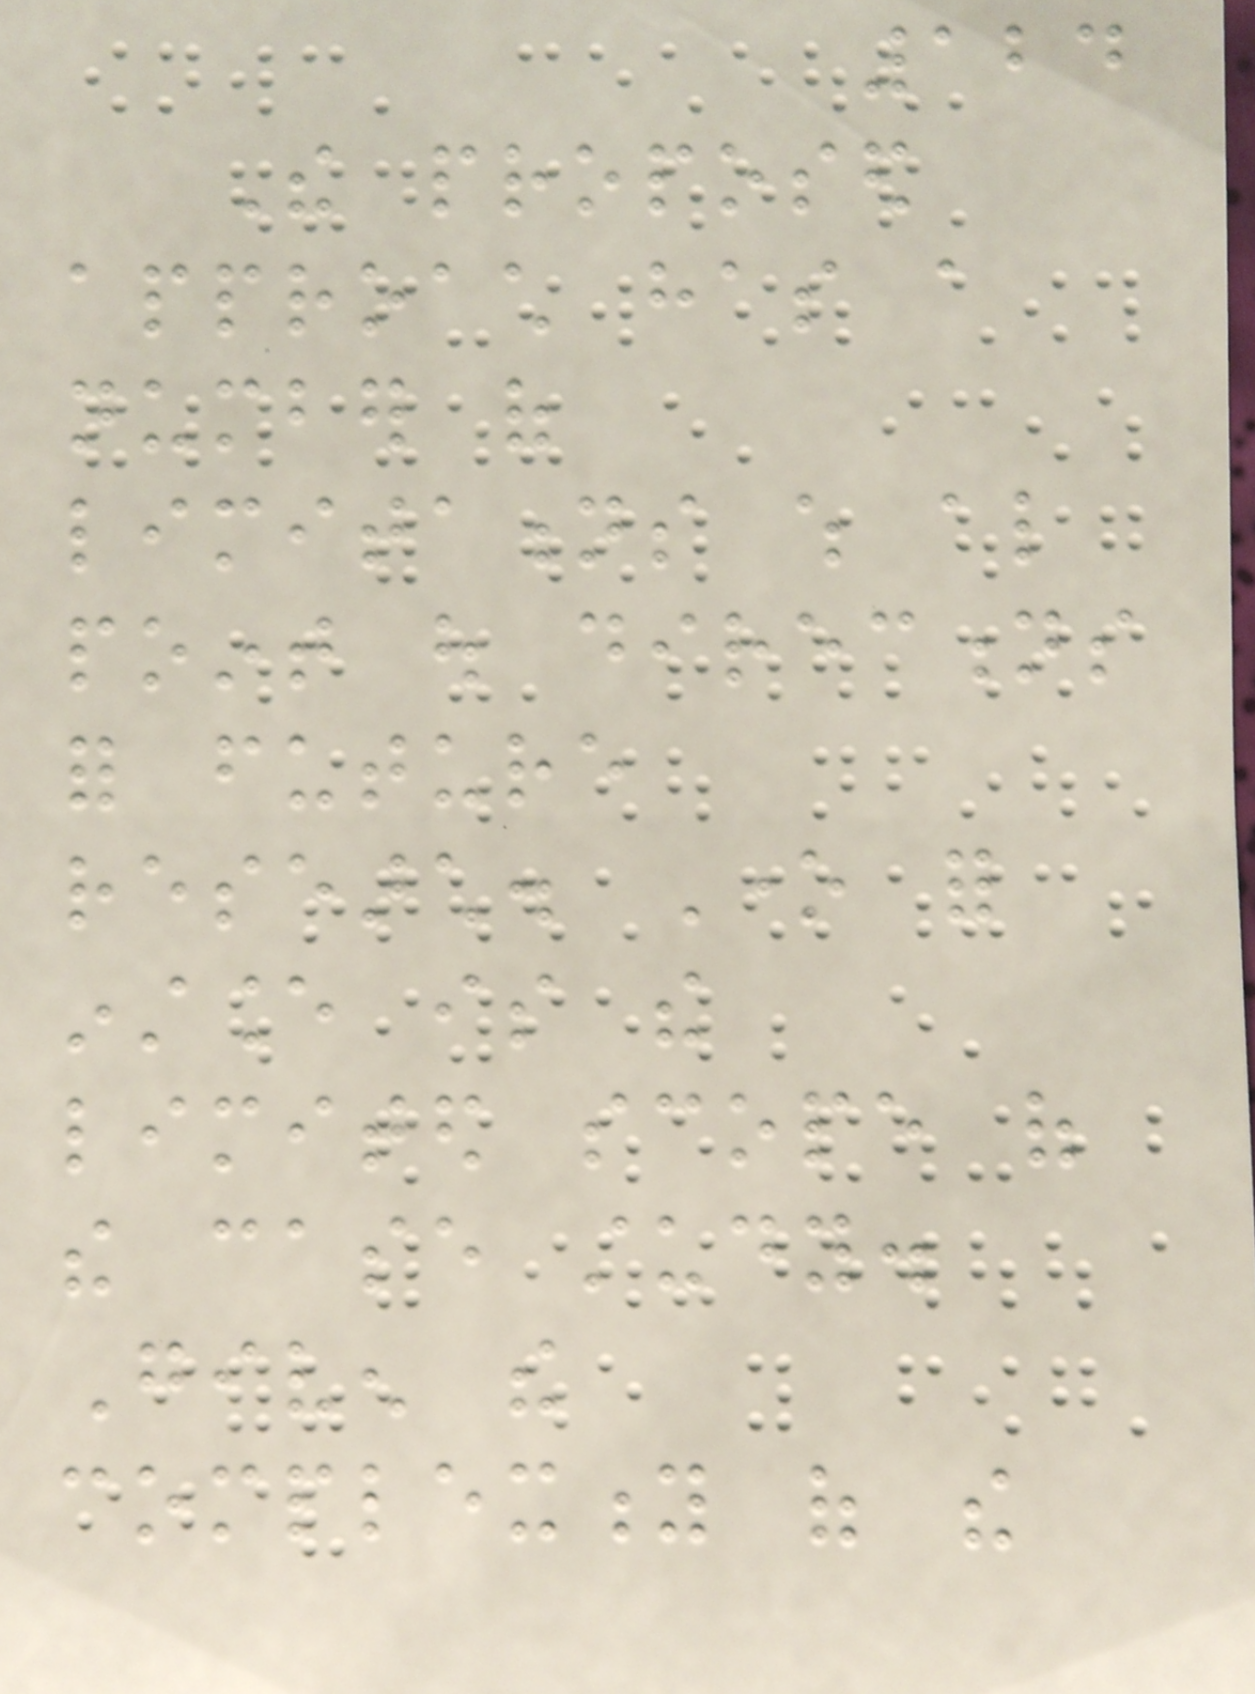124
The proposed
approach has a
number of
limitations which also
point out directions
for future
research. One for
instance is the
limited scope of
the case study.
Given the
complexity of the
